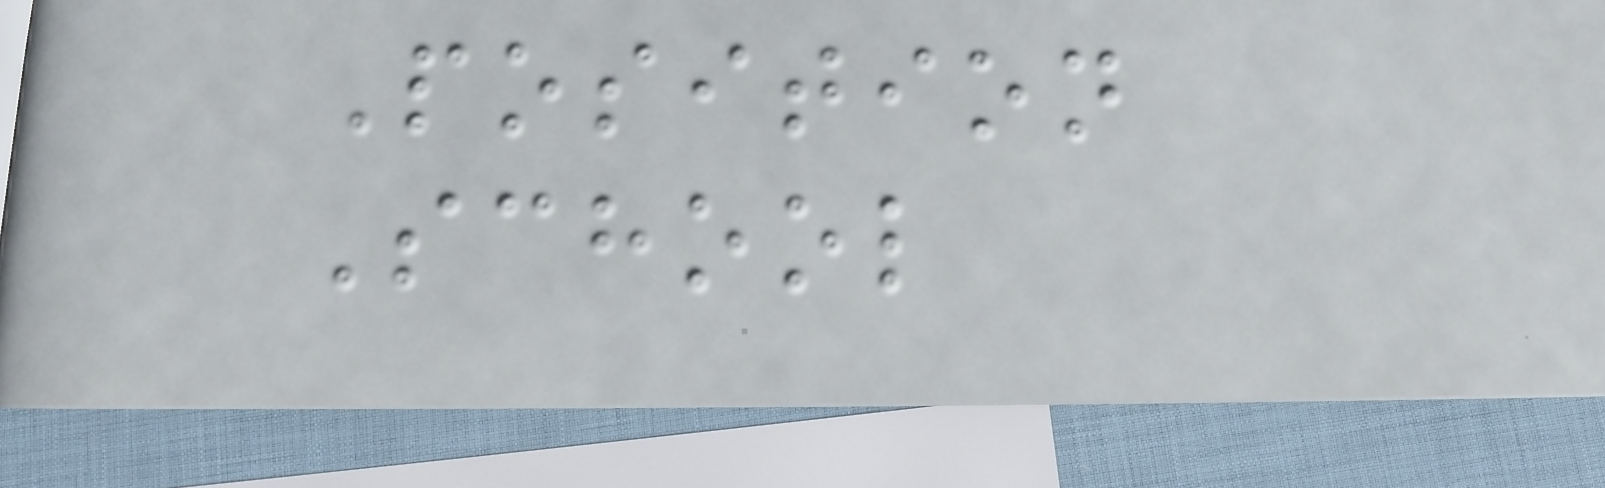Position
School
